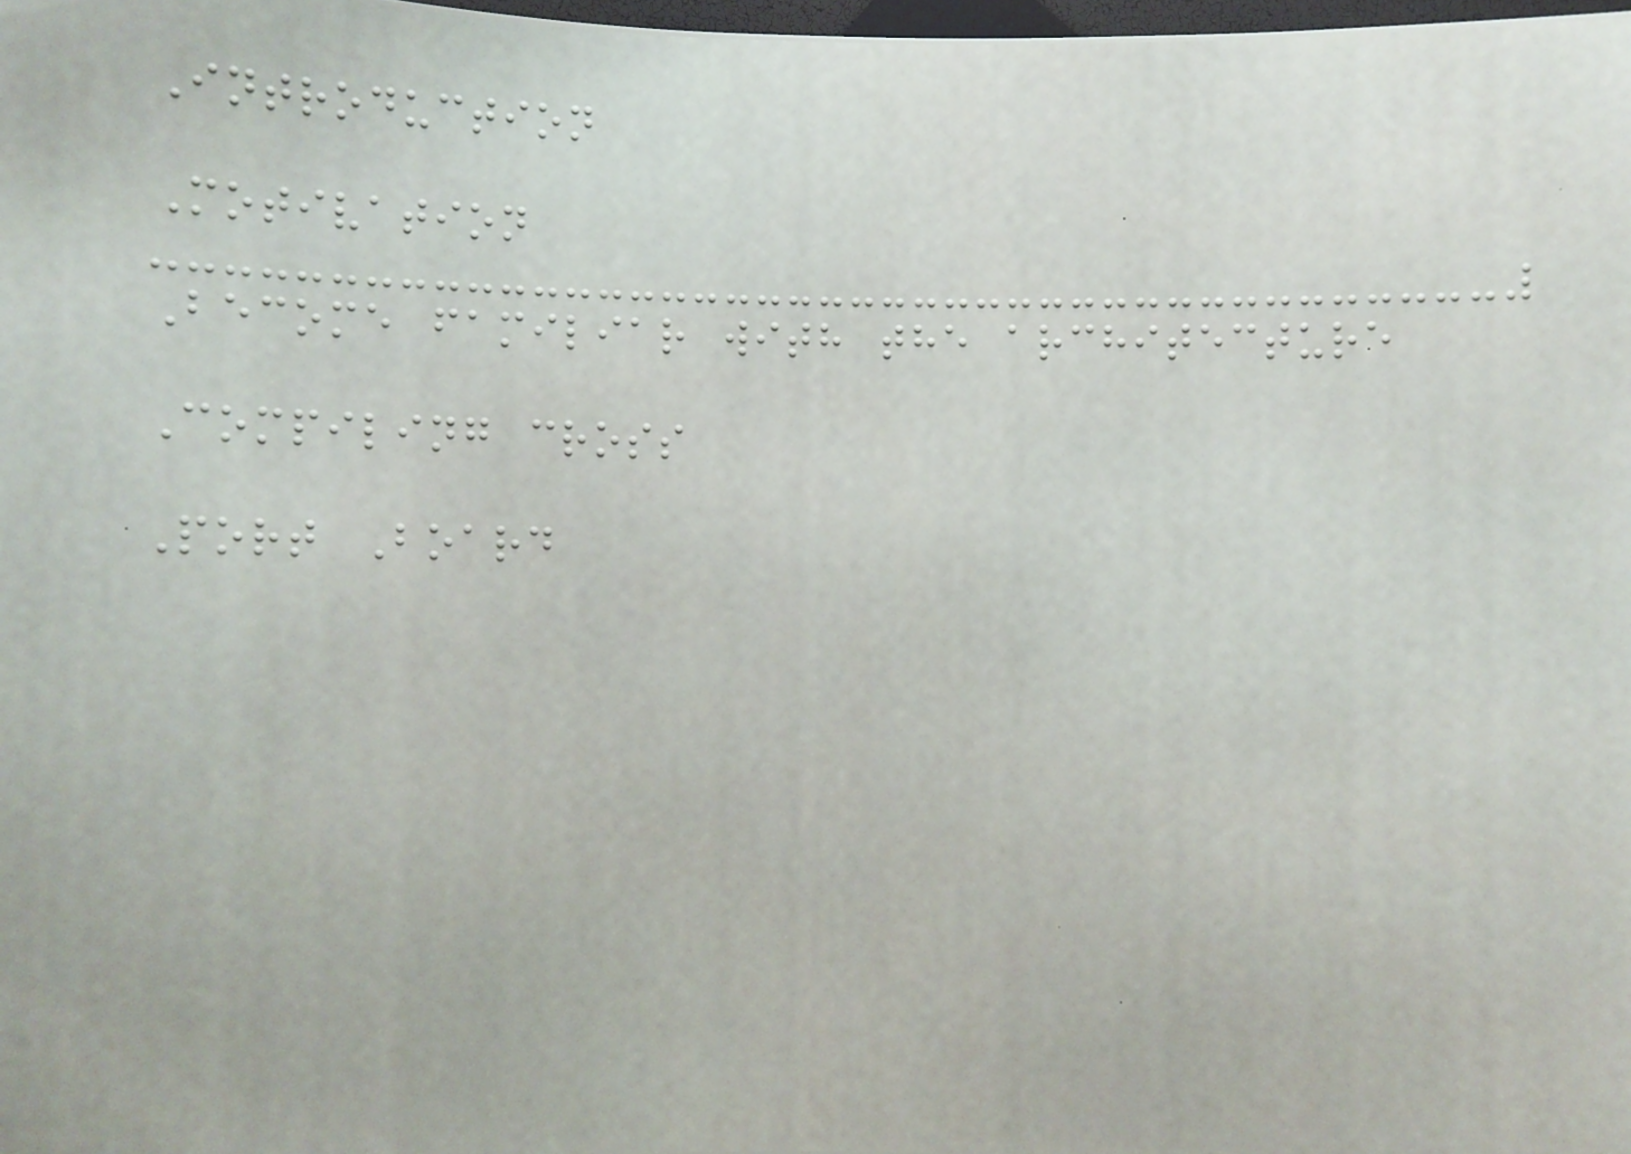Introduction
Motivation
Become familiar with the architecture
Compiling cross
Port Board
